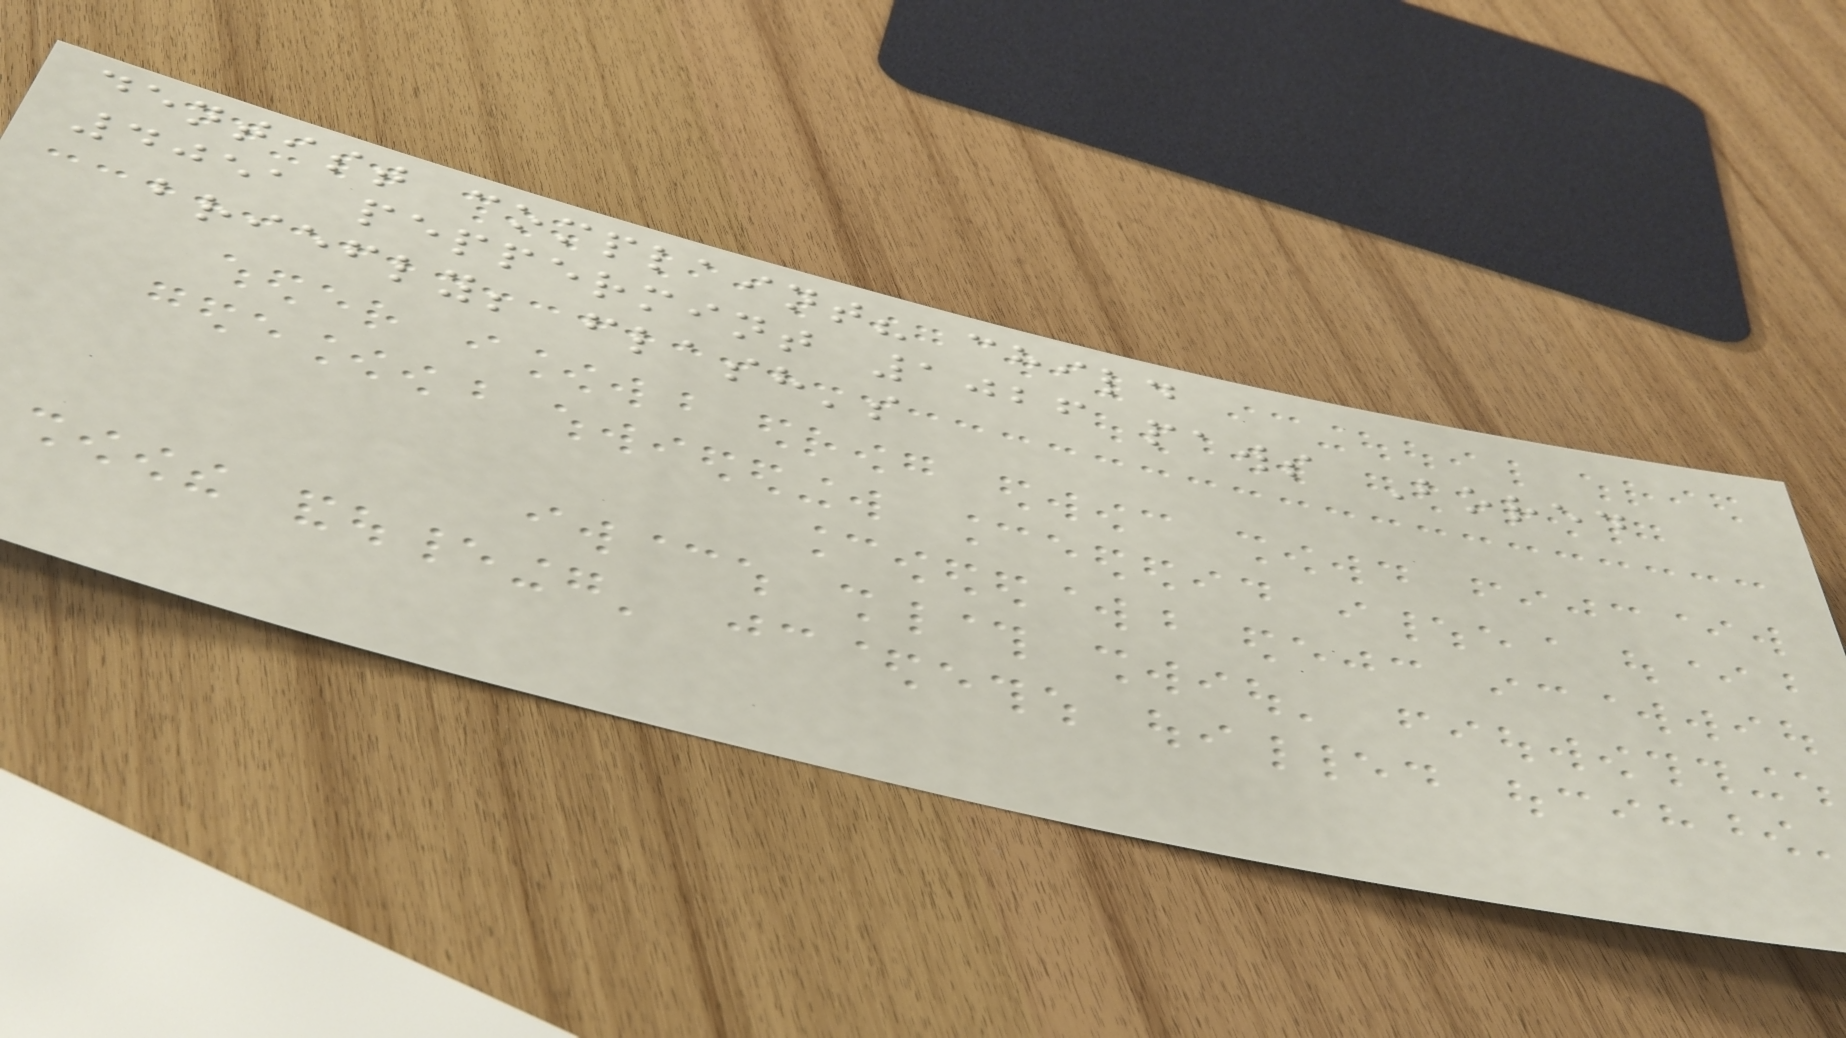dentist complaint? child
4051 peppermint 1026 paws Bored
briefly; flash's
